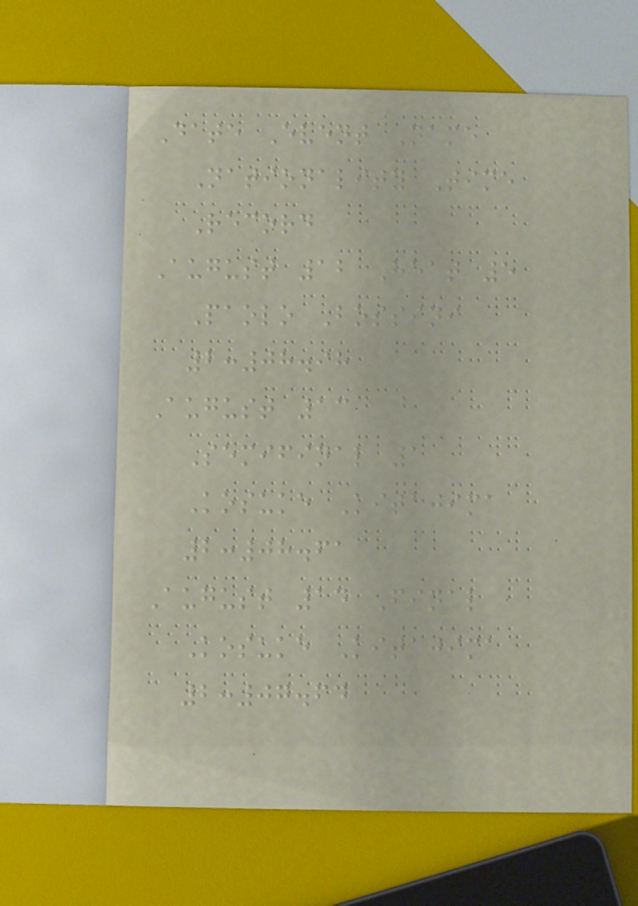Date Event Name
Nationality Time
Record
August 12 Heat 5
Paolo Bossini
2:08.98
August 13
Semifinal 1
Kosuke Kitajima
2:08.61
August 14 Final
Kosuke Kitajima
2:07.64
